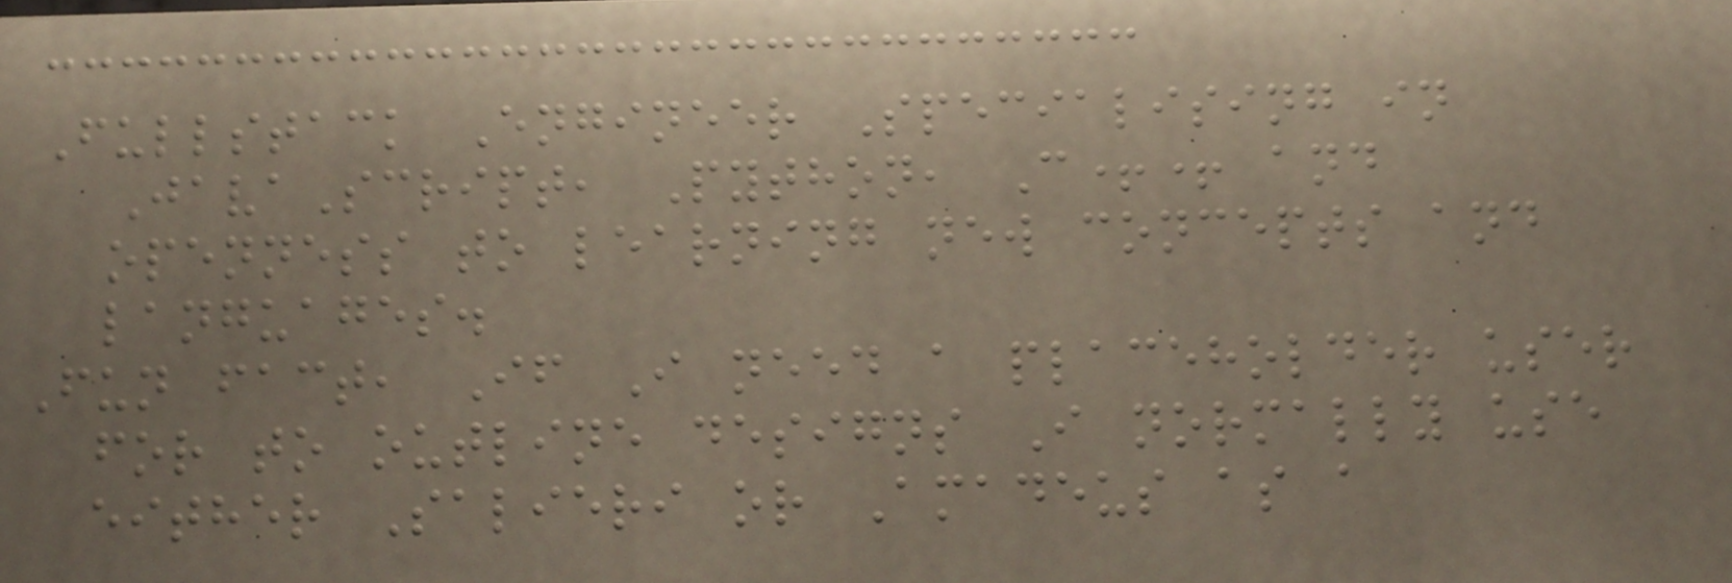Fullstack Engineer Specialising in
JavaScript, Python, C++ and
openness to learning new concepts and
languages.
Fun fact, If I need a placeholder user
for to outline designs I normally use
either Salieri or Amadeus as a
